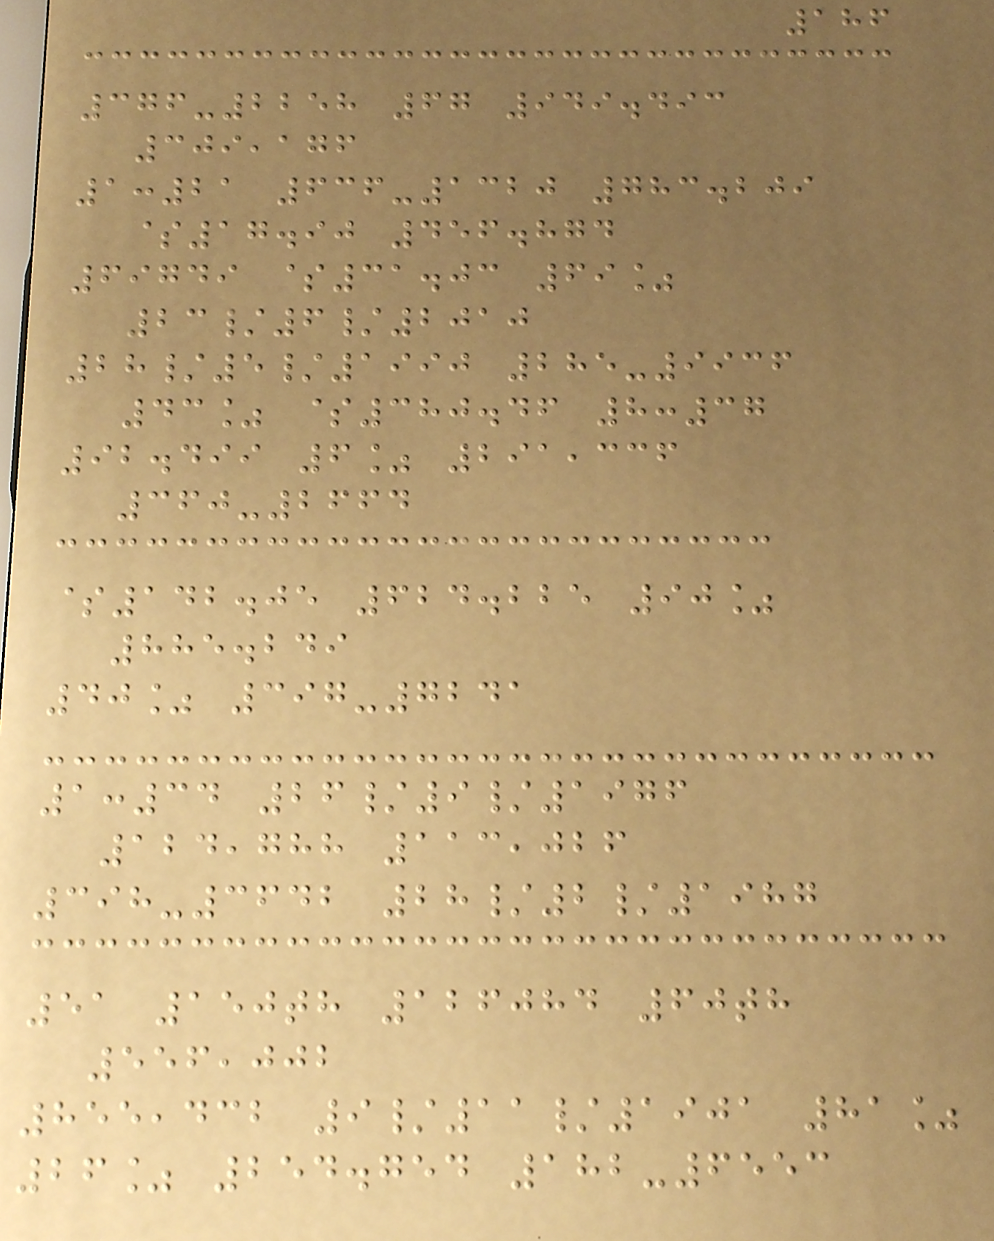186
376-2258 67 949.493
309,176
1:21 636-1320 783.209
$17.90 456.874
69749 $31.03 69%
23/6/2010
28/5/1990 285-9936
43% $380.46 8:37
92.499 6% 291,336
360-2664
$142.05 624.225 90%
885.249
40% 397-7241
1:34 26/9/1976
124,788 113,026
398-3642 28/2/1987
51 150th 126084 60th
556,002
855,432 9/11/1901 81%
26% 254.754 182-6553
